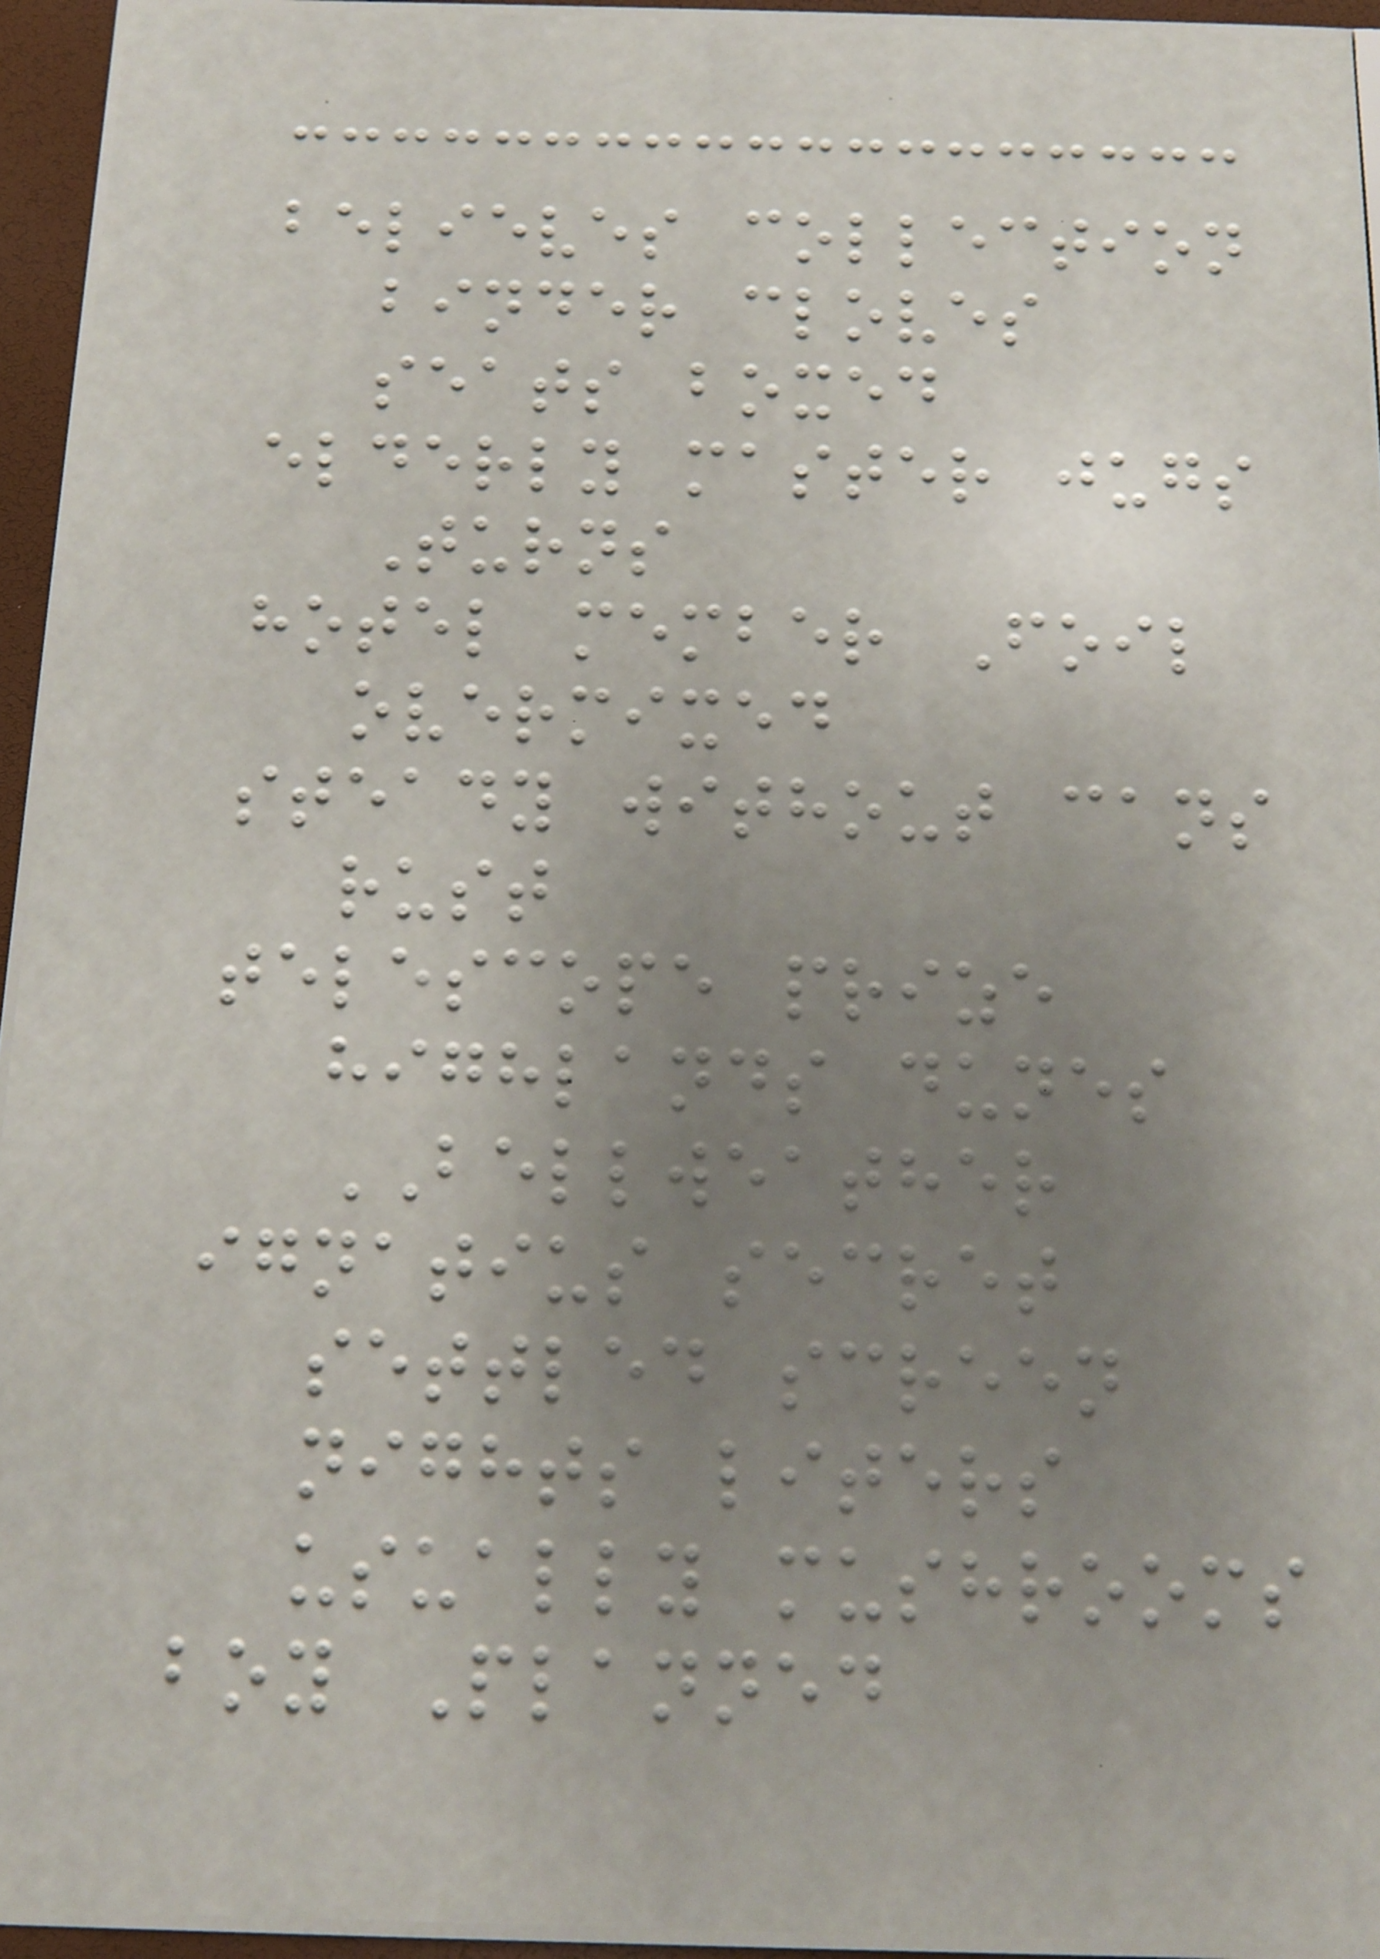believes collection
binder cloves
seats boxed
elderly master jugs
Turns
hotel member Foil
overmixed
steady without cans
rust
telescope prize
highlands dunes
BELLWEATHER
ignatius secret
settled screen
nights liters
usually mushrooms
boy Planned
